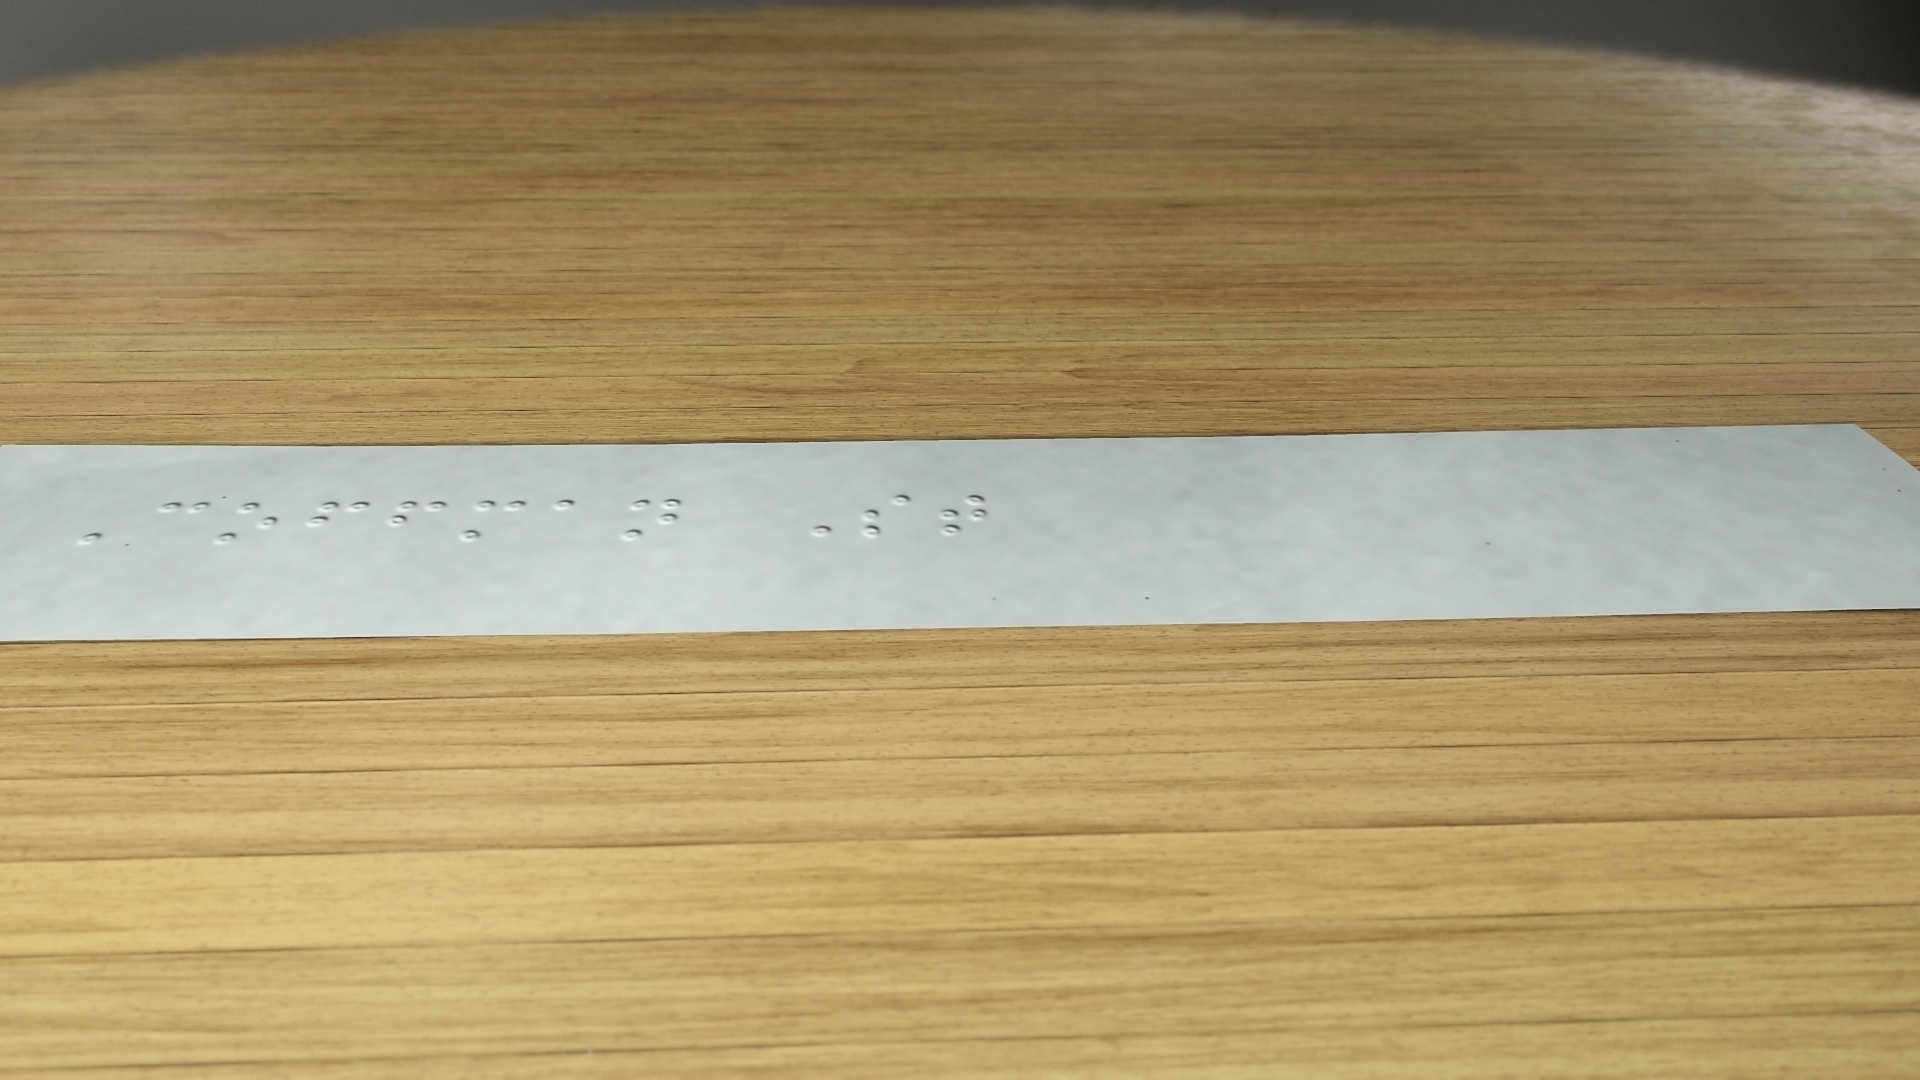Coffman St
